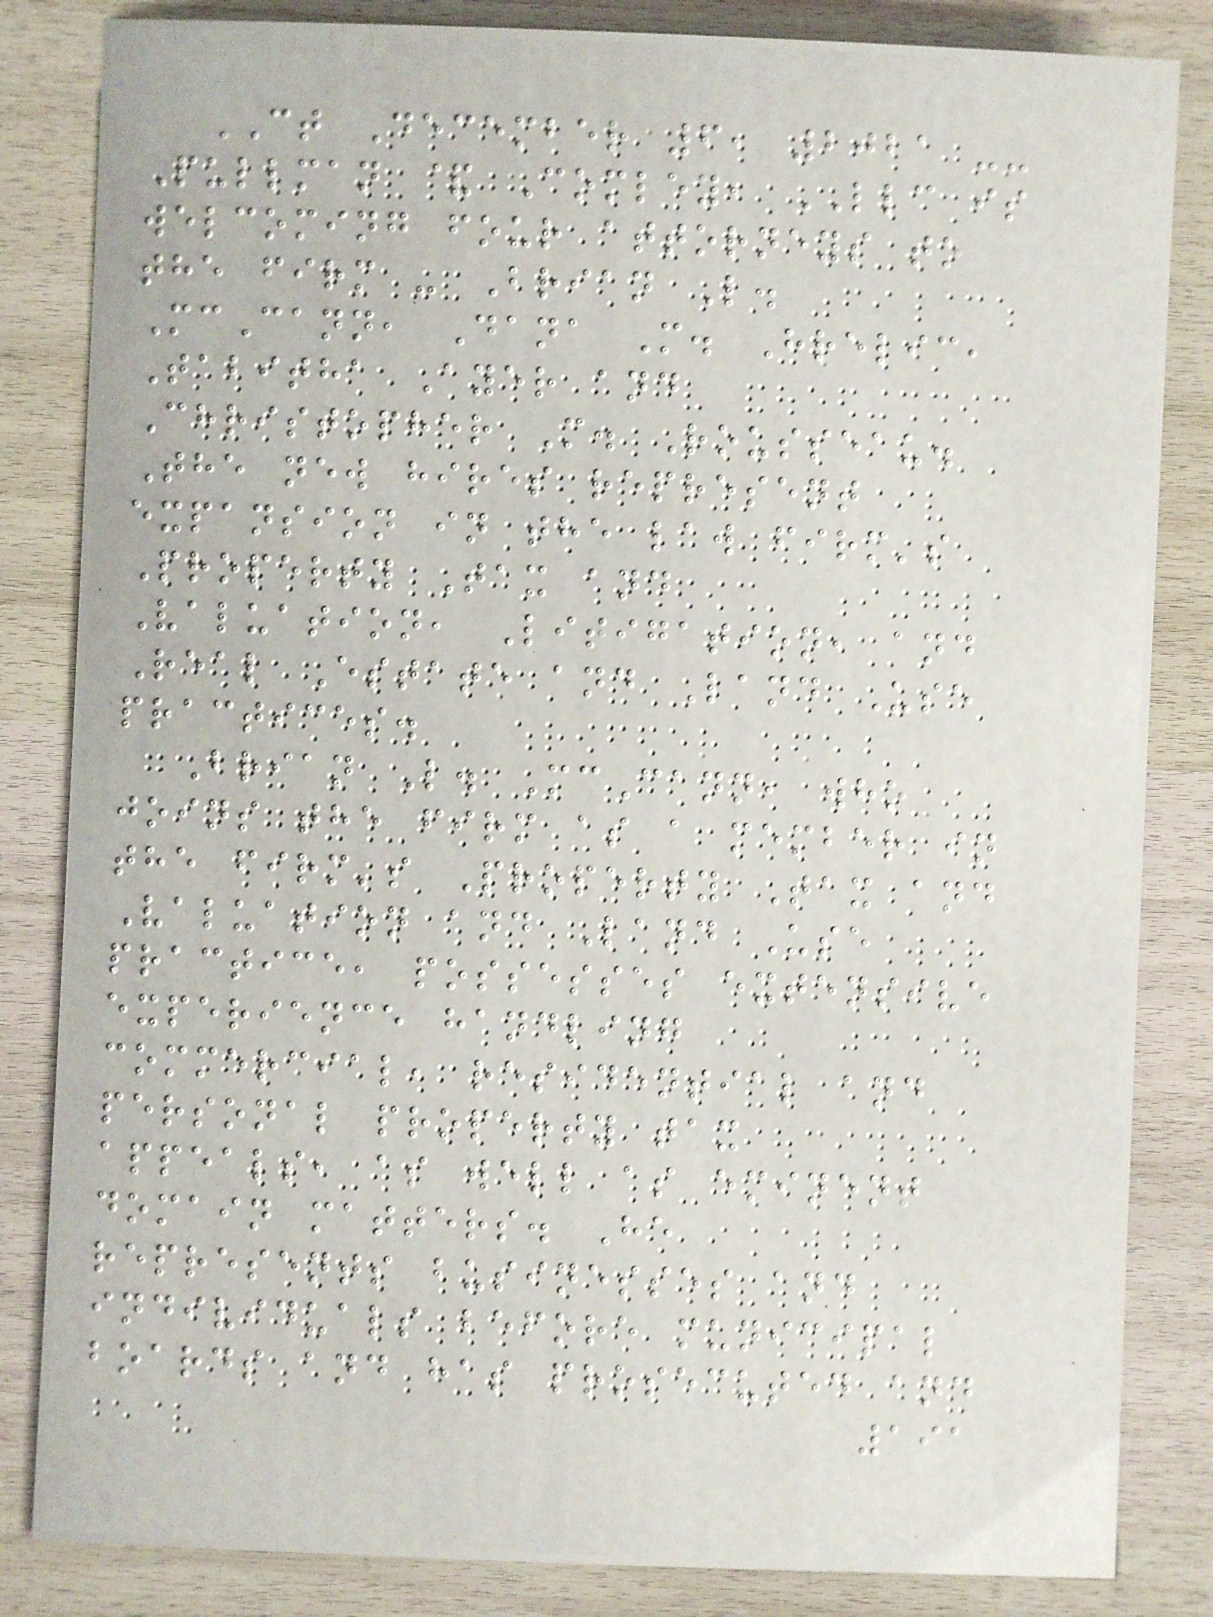CT December 6, 2021 --
Pullman & Comley, LLC is
welcoming four attorneys to
the firm - Brian L.
McCann, Dana M. Hrelic,
Tabitha Ayer and
Christopher M. Rousseau.
The new hires represent
expansion in the law firm's
Property Tax and
Valuation, Litigation, and
Real Estate and Land Use
practices.
Brian L. McCann, who
joins the firm as a member in
the firm's Property Tax and
Valuation and Land Use
practice, possesses extensive
experience handling
commercial, residential and
personal property tax
appeals, as well as eminent
domain matters. He
represents businesses and
individuals before municipal
boards and has prosecuted and
191
